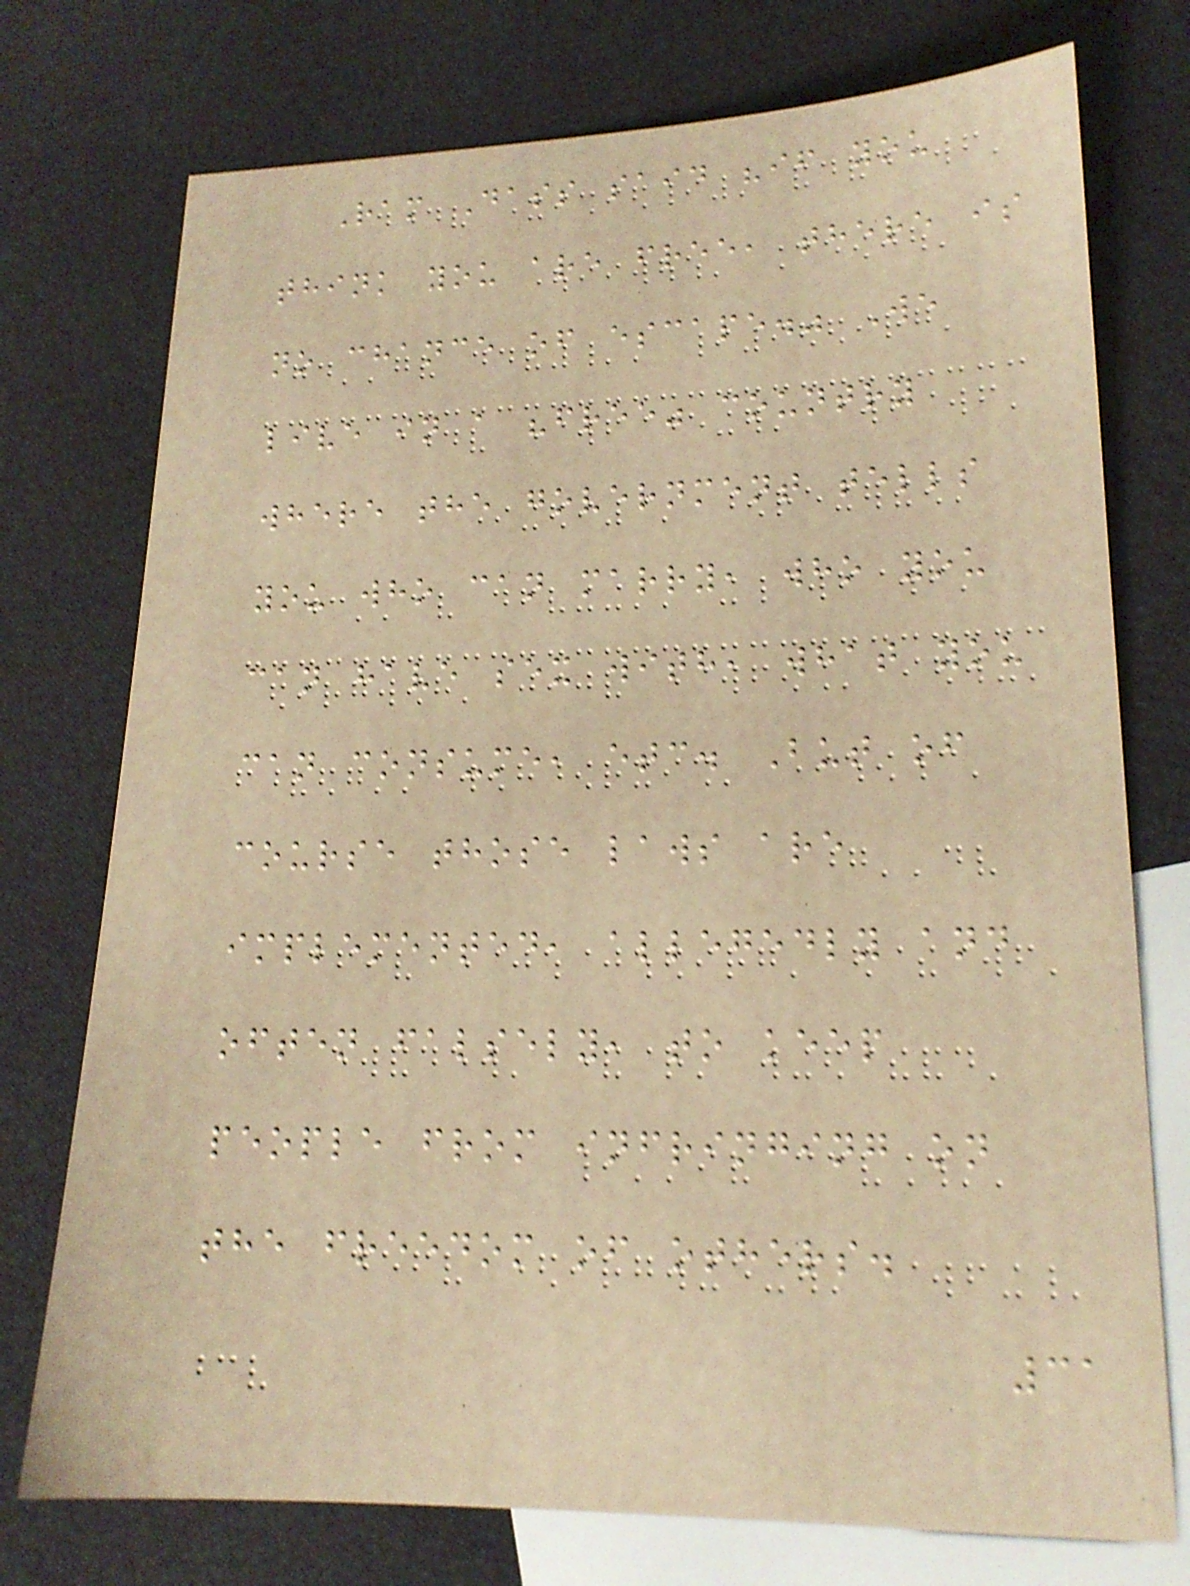Ram Dass said "if you
think you are free, there is
no chance of escape." We
live in a "free" country
where the government tells
you who can marry, who you
can have sex with, what you
can consume, etc. But of
course those laws are
implemented, allegedly and
often falsely, to keep
people from infringing on
the freedom of others.
31
